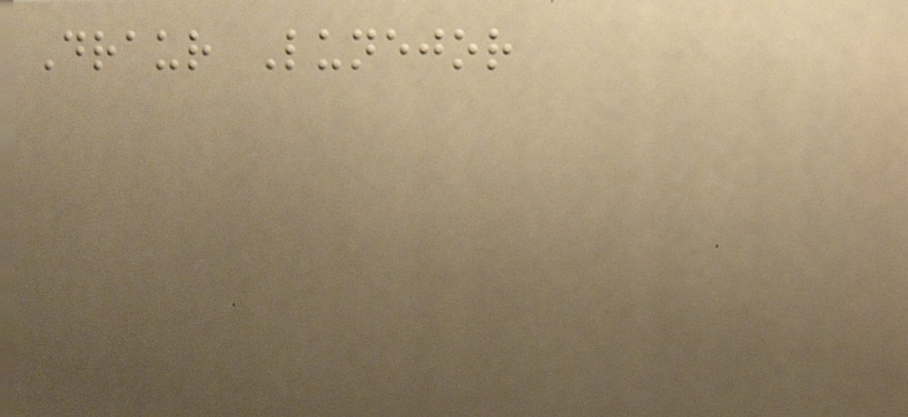Draur Lunejor
